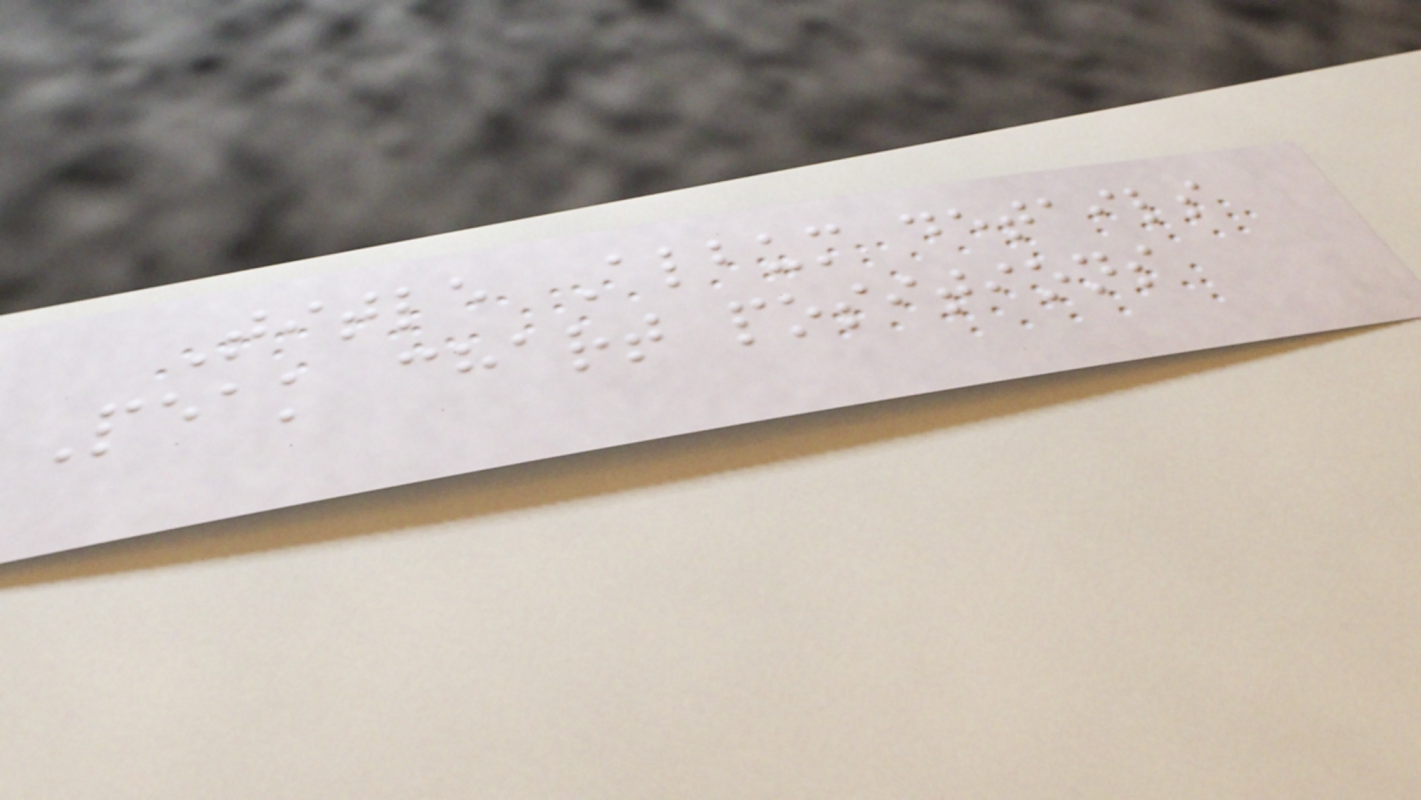Title Album details
Peak chart positions
